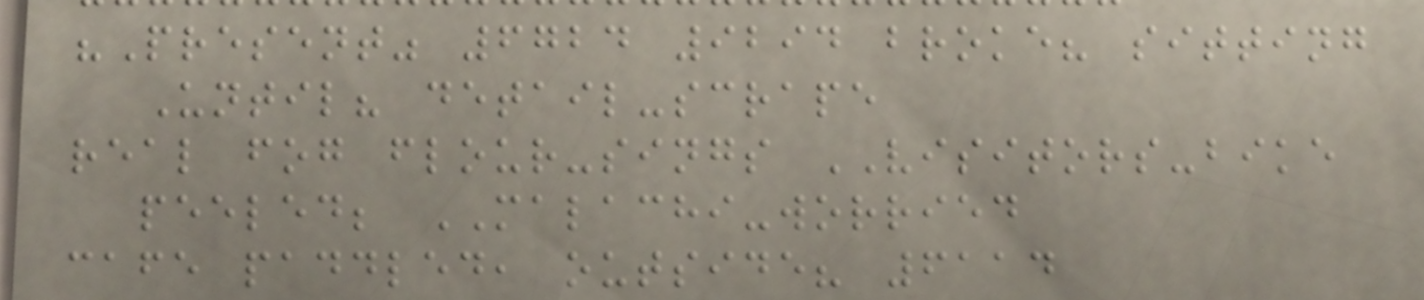"Present" 6724 9294 broke? sitting
Until? detail-scrape
real fog flour-sings VISITORS-bike
peeled; MALACHI-worried
cafe paddled, outside? 6114
